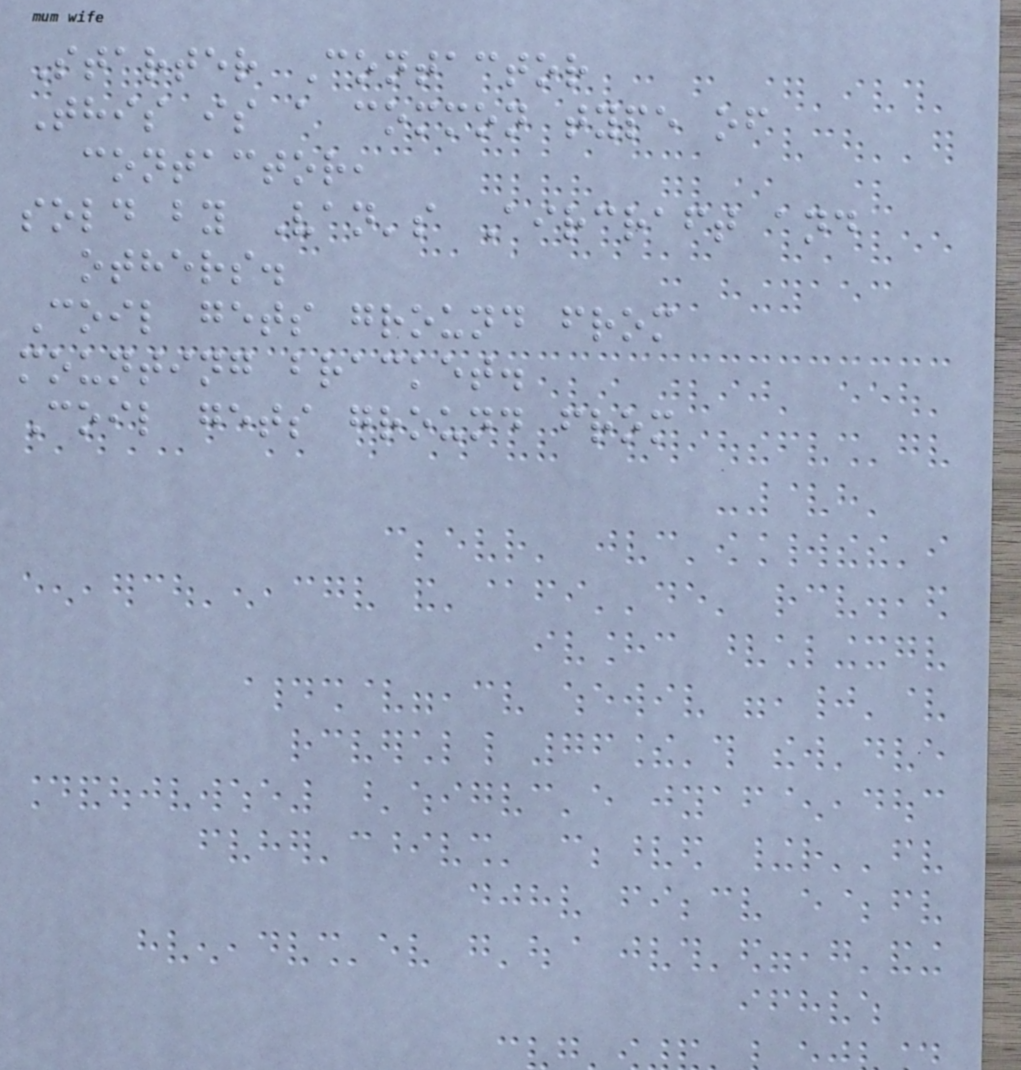Starter Contactor
This is a common type of
contactor,
sold by Van's Aircraft and
others.
Coil gets ground from
mounting bracket.
Coil gets ground from
